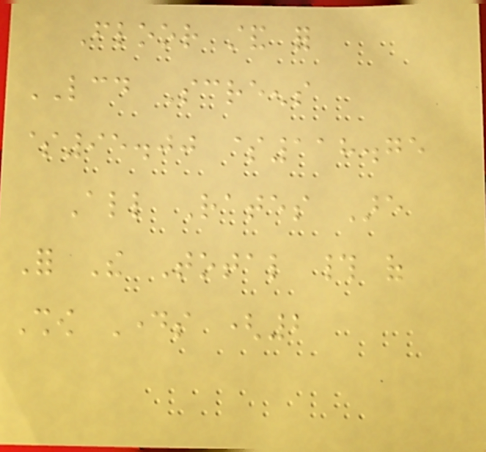Floor stand for
LCD Screens
$95.00 $118.75
All Rates Are
For The Total # of
Show Days (2
